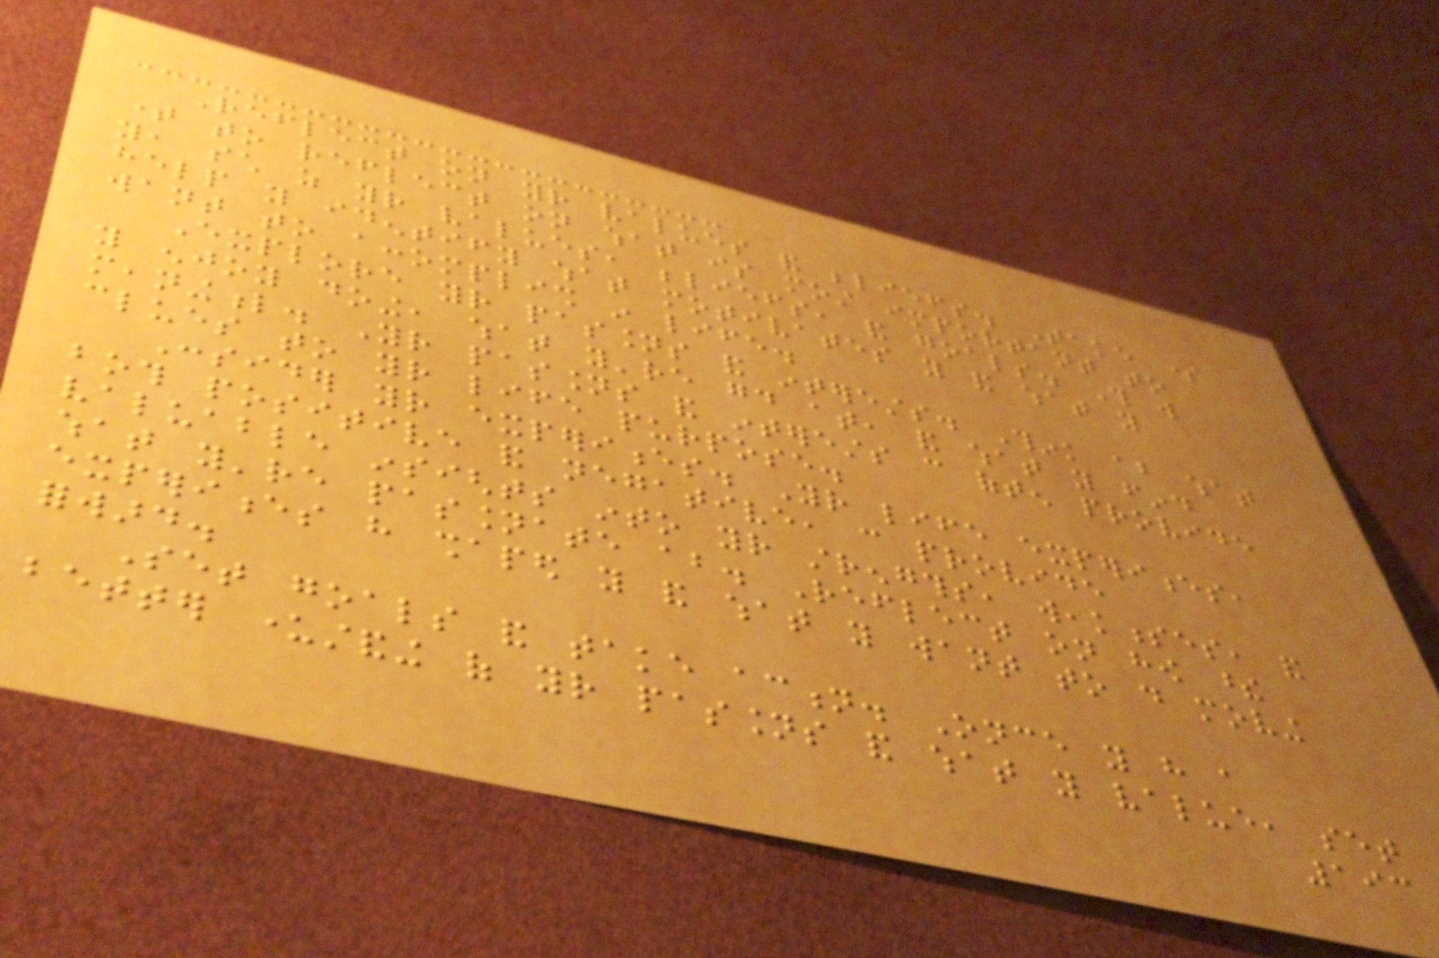Reflect on your values and beliefs. Take some
time to reflect on what is most important to
you, such as your values, beliefs, and goals. This will
help you identify what motivates you and what you
want to accomplish in life.
Explore your passions and interests. Think about what
you enjoy doing, what you're good at, and what you find
meaningful. Your passions and interests can often provide
clues to your life purpose.
Consider your experiences. Your life experiences,
both positive and negative, can provide
valuable insights into your strengths, weaknesses, and
what you're passionate about. Reflect on how these
experiences have shaped you and what you want to do moving
forward.
Set goals and take action. Once you have a
better understanding of your passions and what you value, set
193
